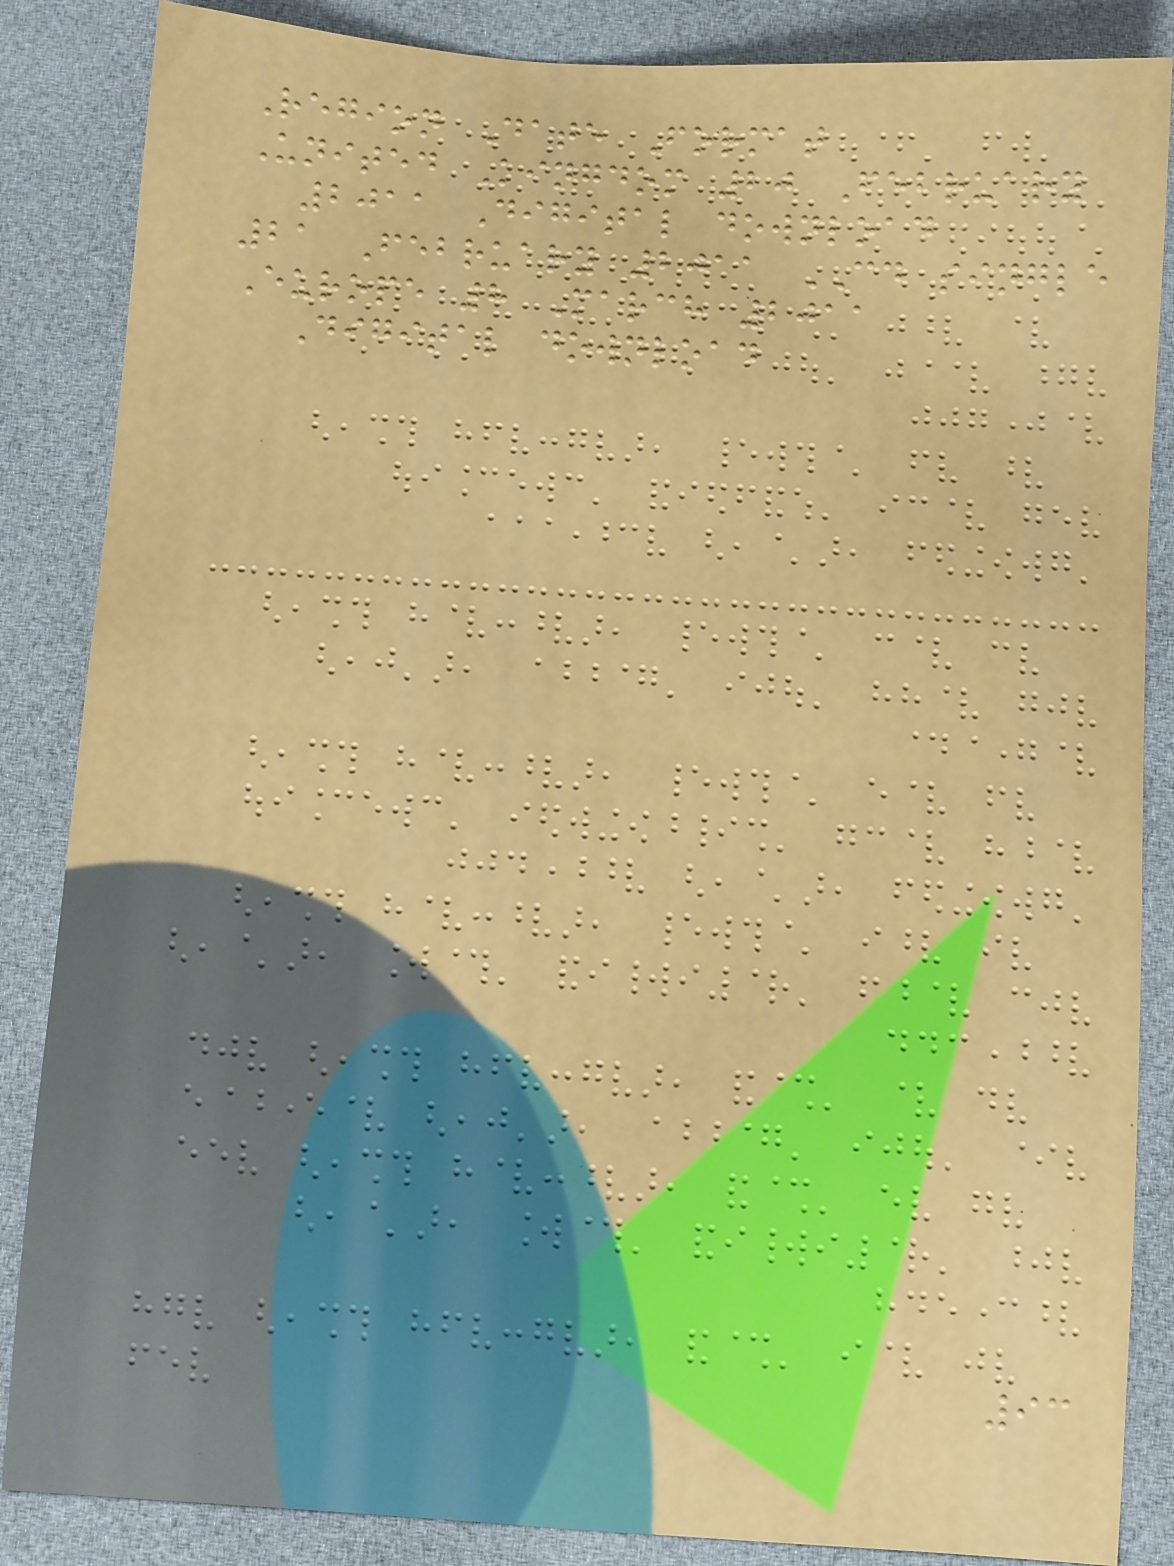Region Date Format
United Kingdom 20 February
2011 Digital download
21 February 2011 CD single
Europe 8 March 2011
Digital download
93
